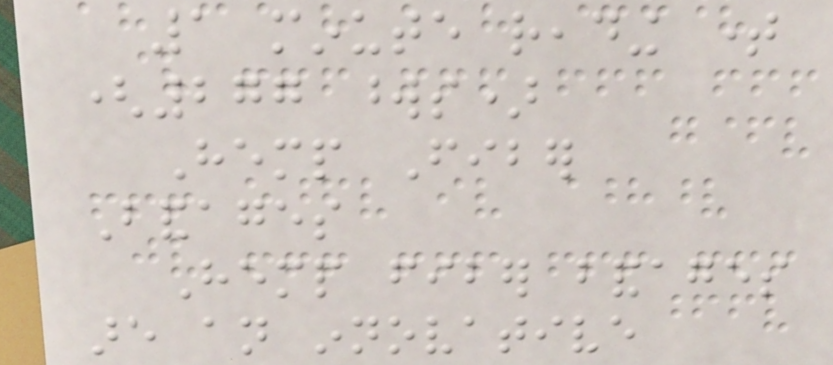1 minute reading time
(277 words)
Hemp Fiber
Bandages
Hemp fiber bandages
are an innovative
